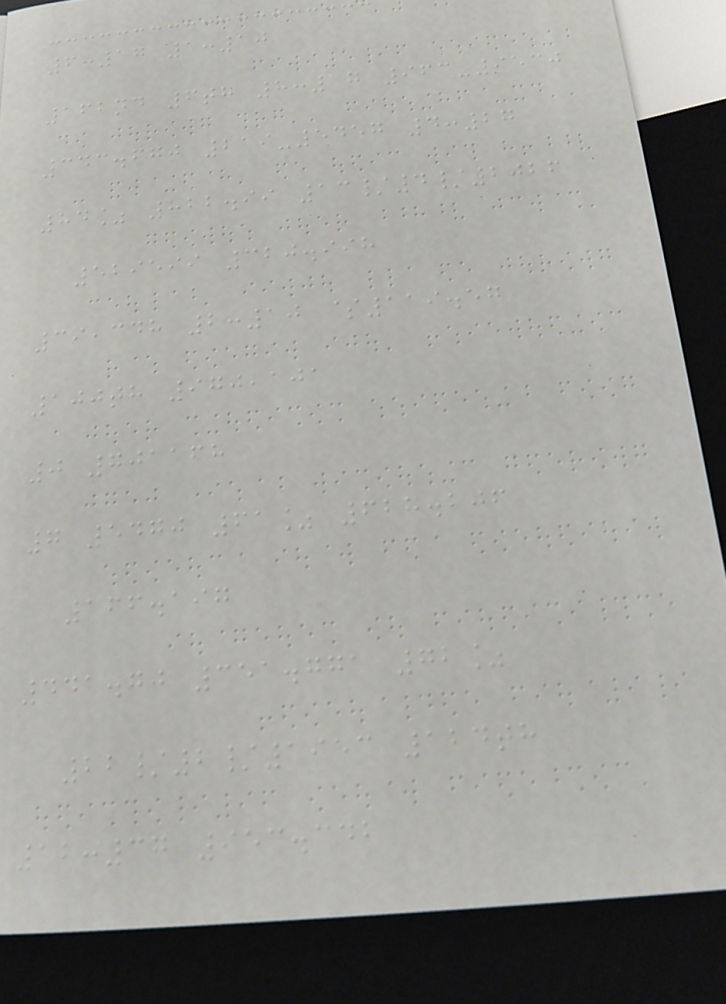6:17 1:10
162nd 6th 8:17 963-9530
343.670 219-5457 4:27
84% 822.99 13/4/2026
529599 320.998
39,348 2:10 $119.57
100th 970,101
0 701168
7 5470 61% 627.206
166.197
441.70 351.771 72%
22/2/1953 124th
12:37 953.342
